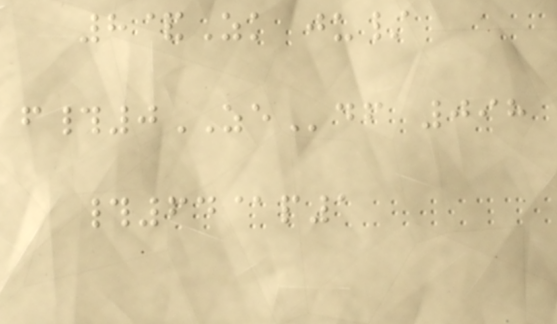8&Zk ju/
f#0ZEdf 098
#64@p1
